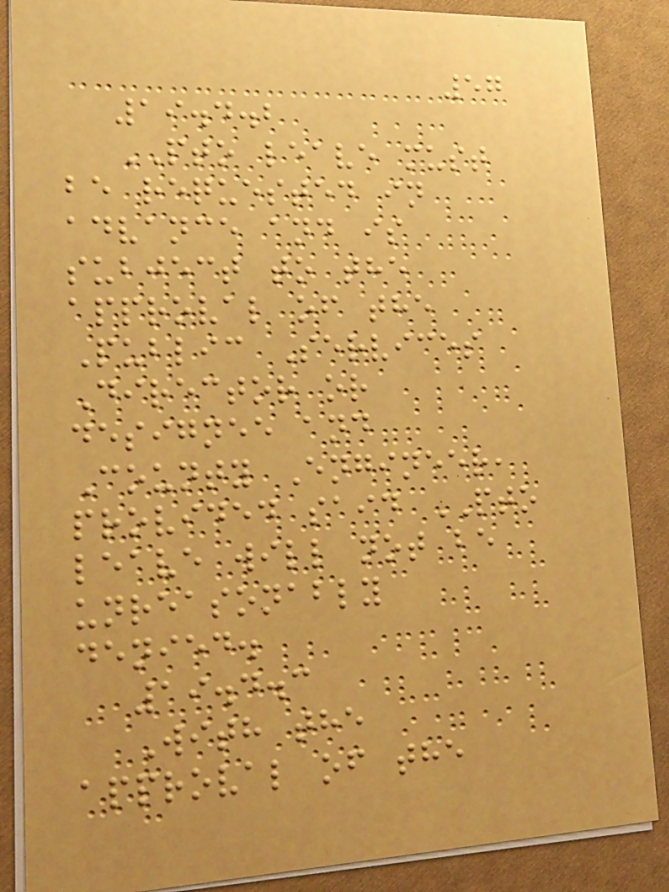57
19.4.2
PTO leave must
be requested in
advance and is
subject to the
approval of the
Public Services
Director or
designee and
County Engineer,
provided said PTO
leave will not be
unreasonably
denied.
19.4.3
With the
approval of the
